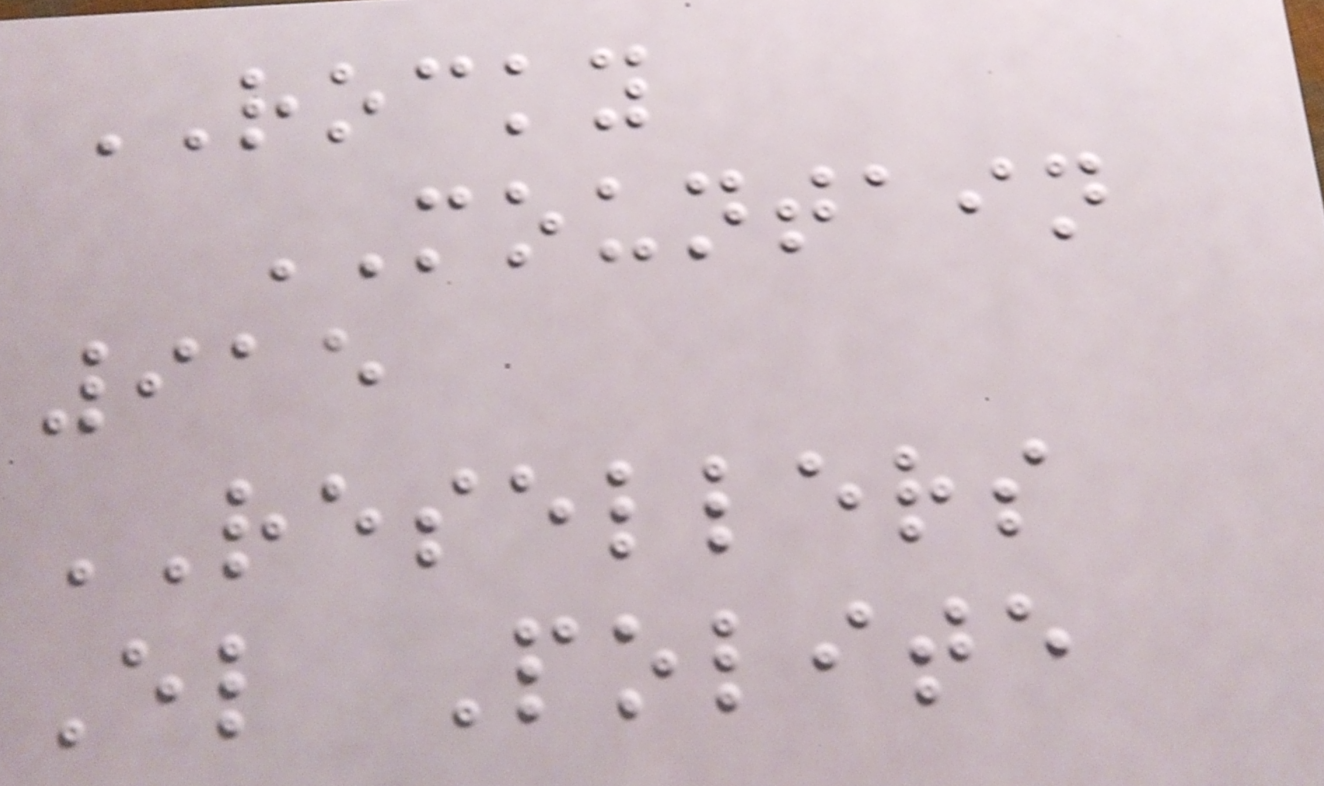ROCKY
MOUNTAIN
915
RESELLERS
El Polite
